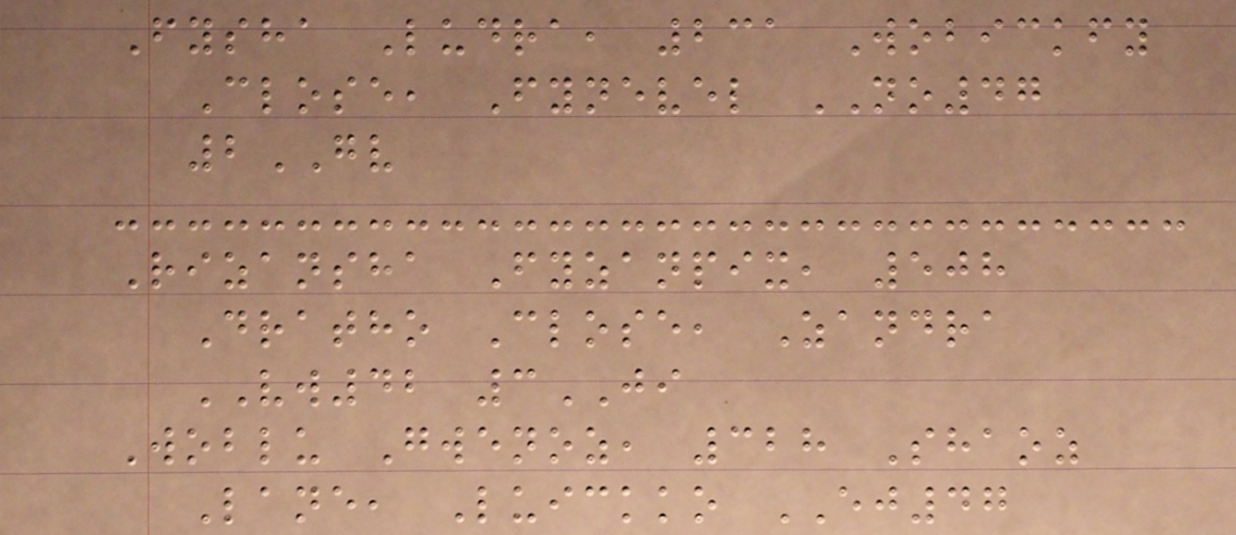Fysha Ludra, 231 Wobickfy
Close, Fynevel NO47
2GV
Rizansha Fyzanpix, 508
Dratho Close, Zandra
VW42 3JI
Woblu Gwenoz, 328 Shaoz
Lane, Luickko EJ47
